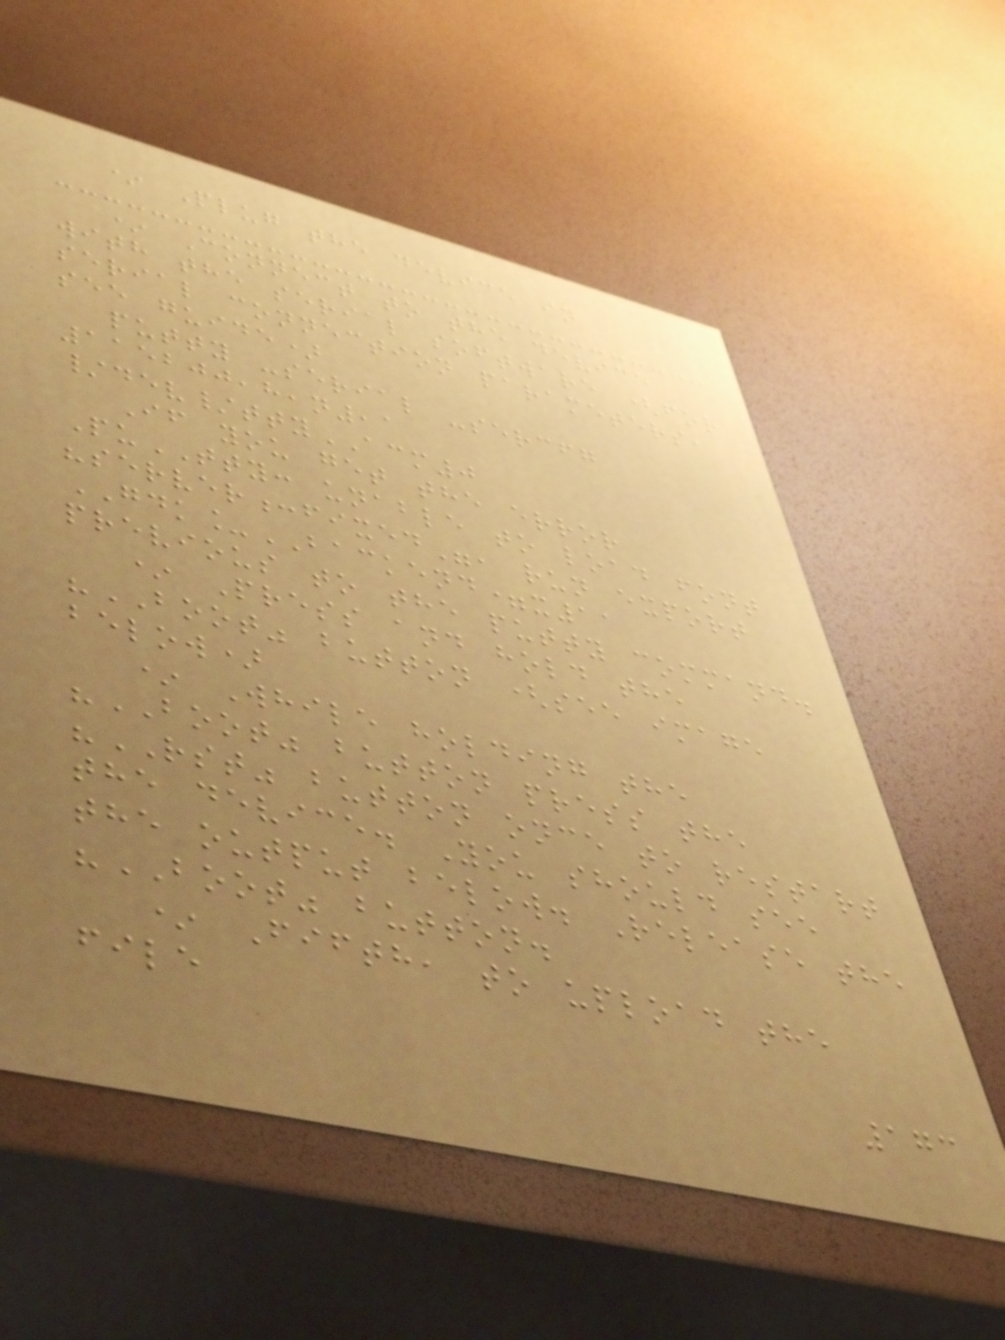* Plug the device in
* Connect to the device
with the serial software (for
serial connection parameters,
see guide)
putty -serial -sercfg
115200,8,n,1
/dev/ttyACM0
If you get the error
PuTTY: unable to load font
"server:fixed", run export
GDK_BACKEND=x11
previous to the putty command.
* Press and hold the
"BOOT" button (see image
below)
* While holding the
"BOOT" button press the
"RST" button once to restart
the device. You should see
the output below. Release the
"BOOT" button.
* Fifth, to upload the
file
173
